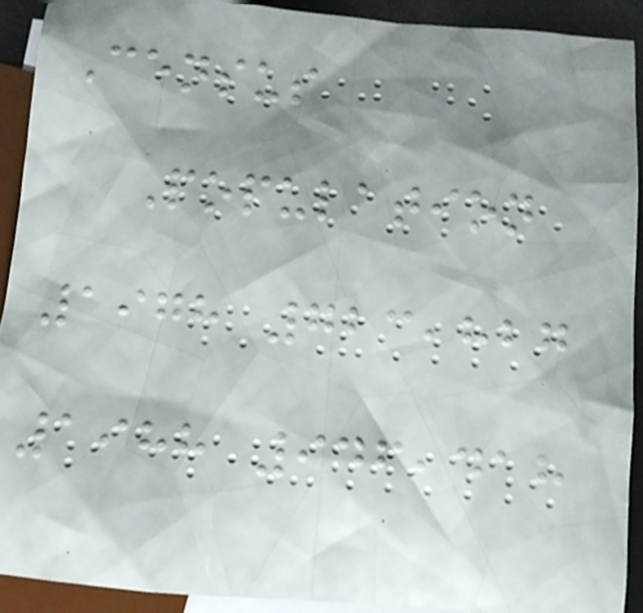Census
Population
1978 723,827
1988 946,418
